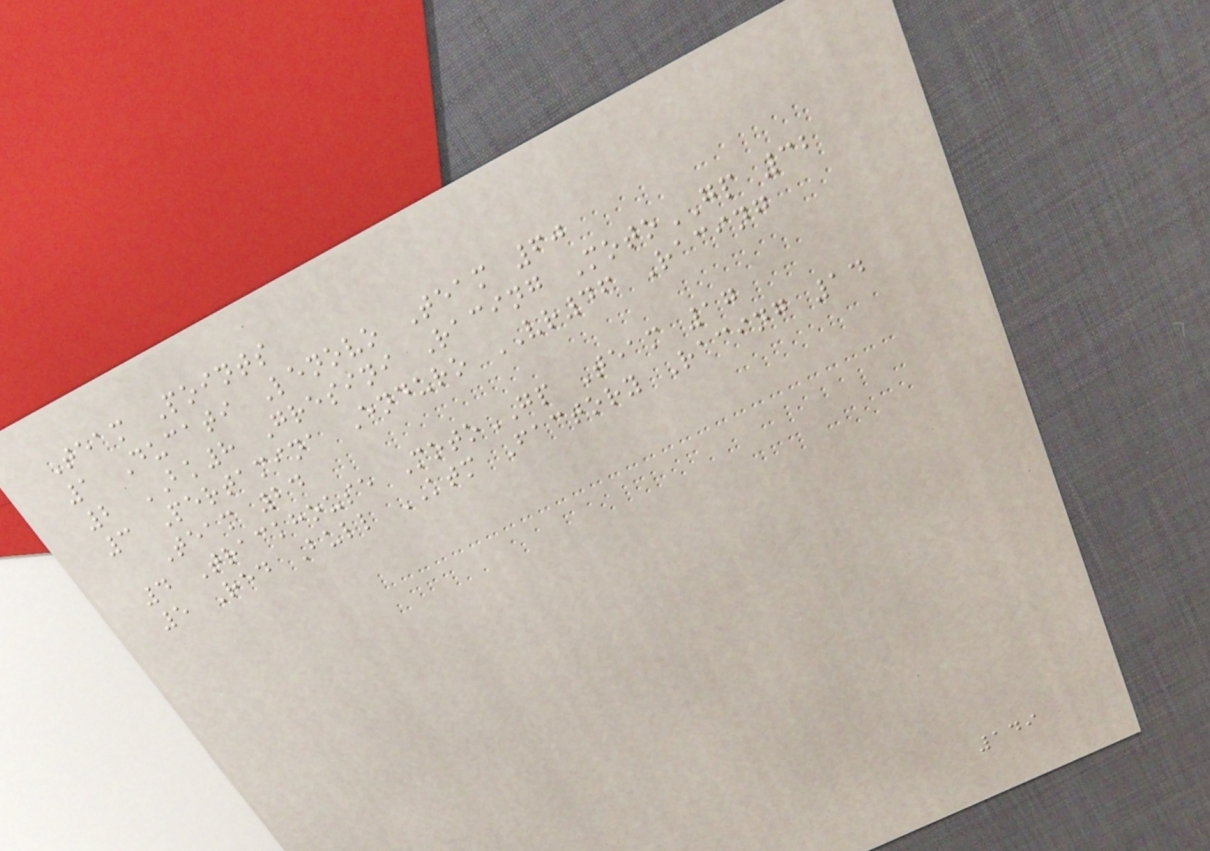Team Points
1 Ducati Lenovo Team 60
2 BK8 Gresini Racing MotoGP 32
3 Pertamina Enduro VR46 Racing
Team 24
4 Trackhouse MotoGP Team 17
5 Red Bull KTM Factory Racing 14
149
